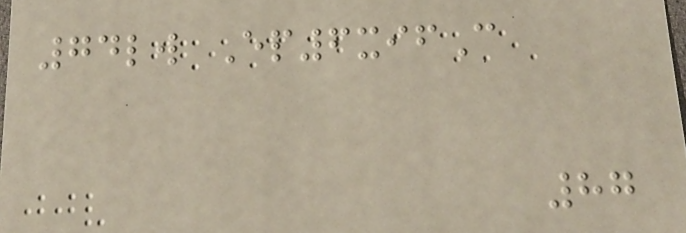74lw Ep6xifC
87
